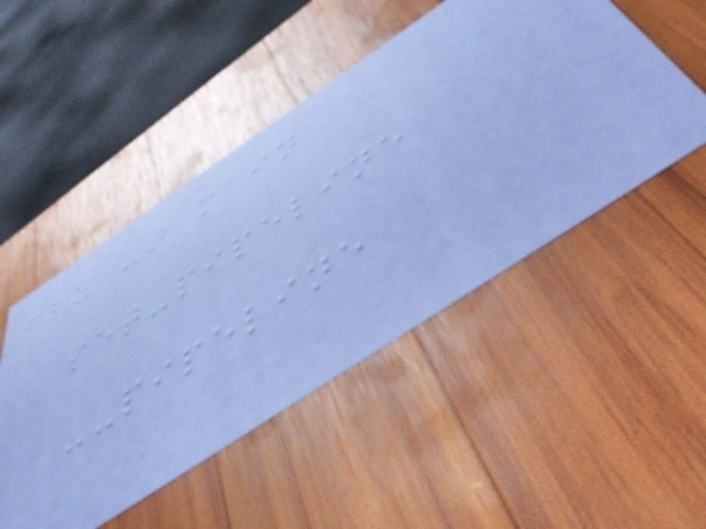fly -t main
set-pipeline
--pipeline
